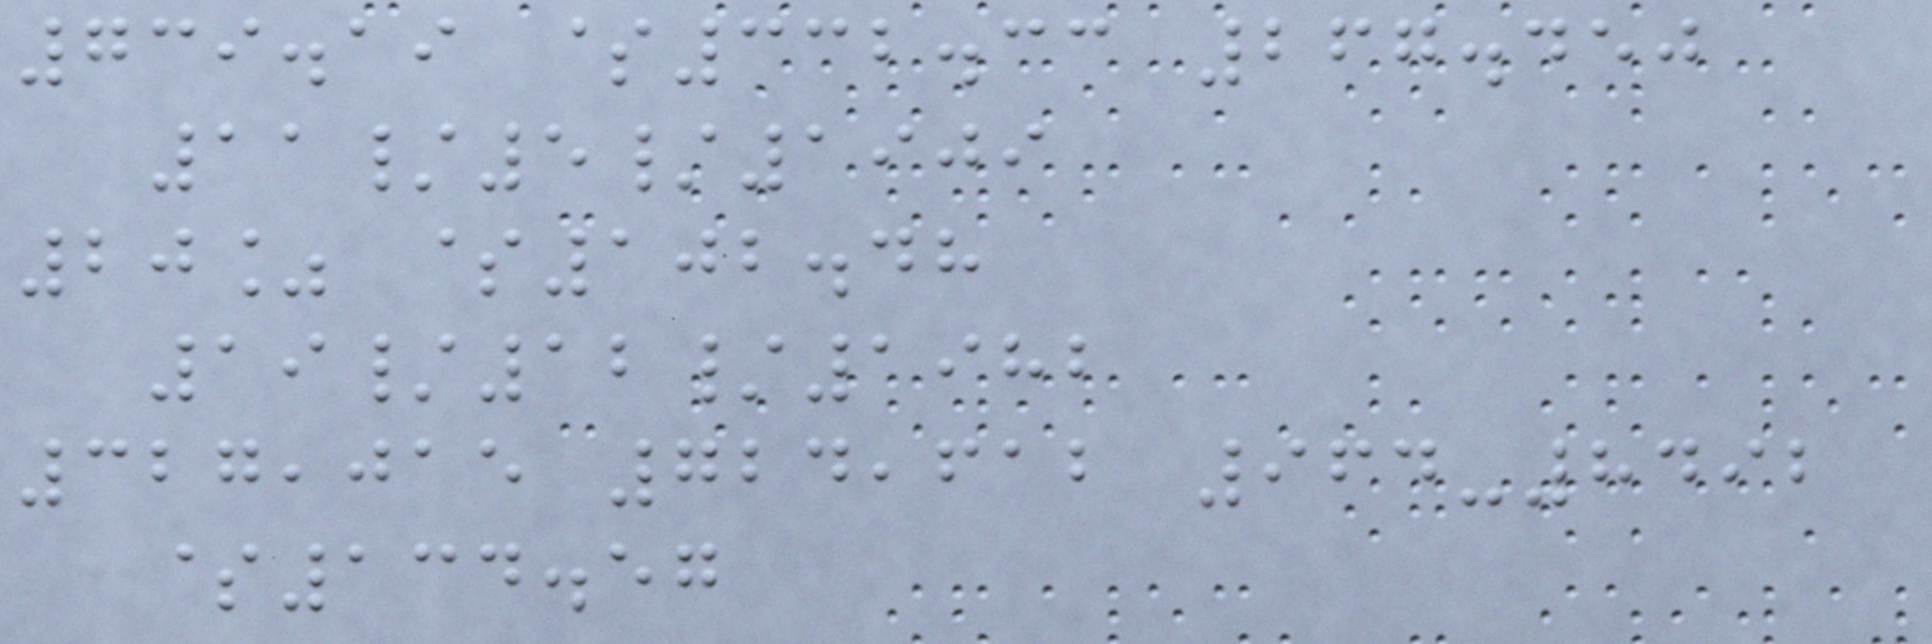739.19 $332.33 267.450
11/5/1909
20% $102.48
19/12/1982
327,015 724,612 964-8492
$134.57
